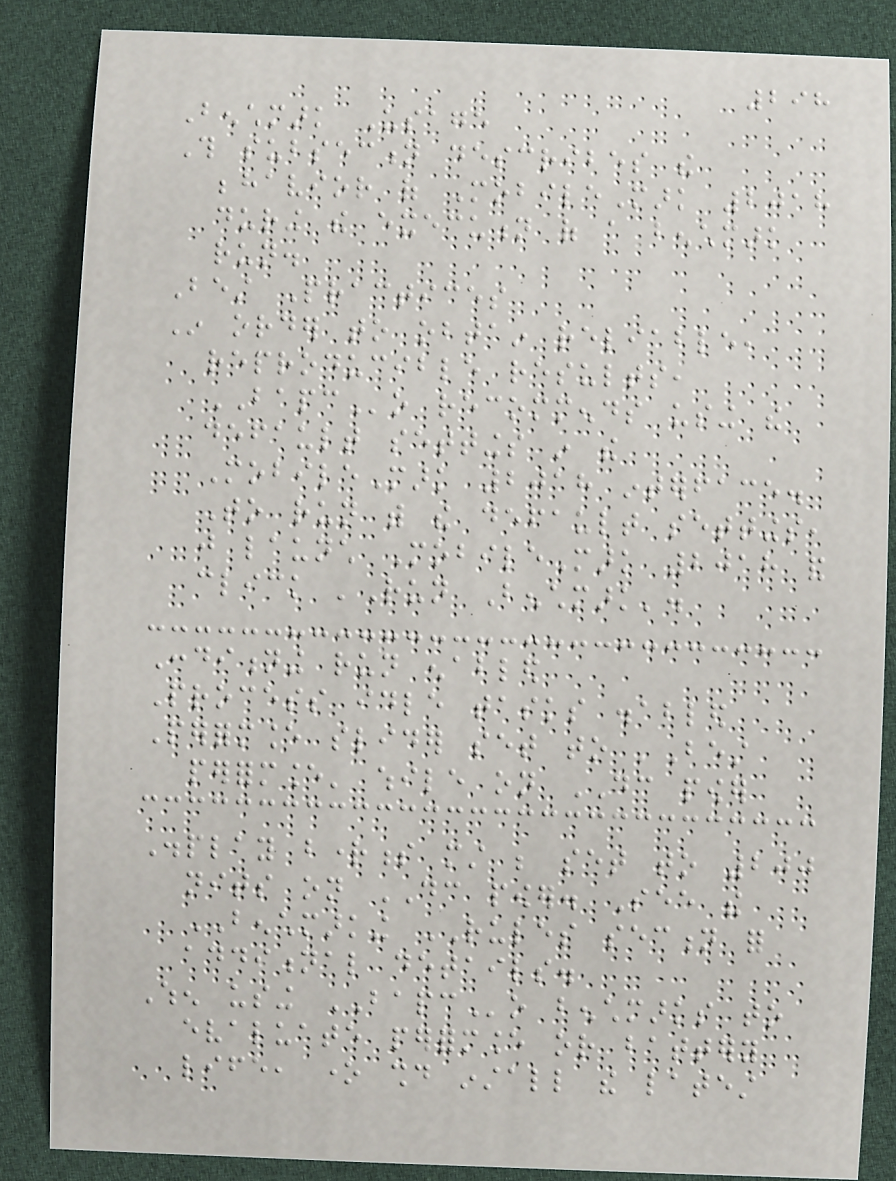298
Benchmark Usage
This subsection describes the
behavior of MobileMark 2018
during the execution of a benchmark
run.
Best Practices
In order to obtain reliable,
reproducible results,
BAPCo recommends using the
default settings in the
MobileMark 2018 interface.
To run with the default settings,
just launch MobileMark 2018 and
click 'Run Benchmark'.
Conditioning run enabled
Process idle tasks disabled
Performance slider set to 'Best
performance' while on DC power
Display brightness must be set to 200
nits on DC power. See the
BENCHMARKING RULES section for
additional details.
When using BAPCo benchmarks to
evaluate performance or battery
life, one should install the latest
